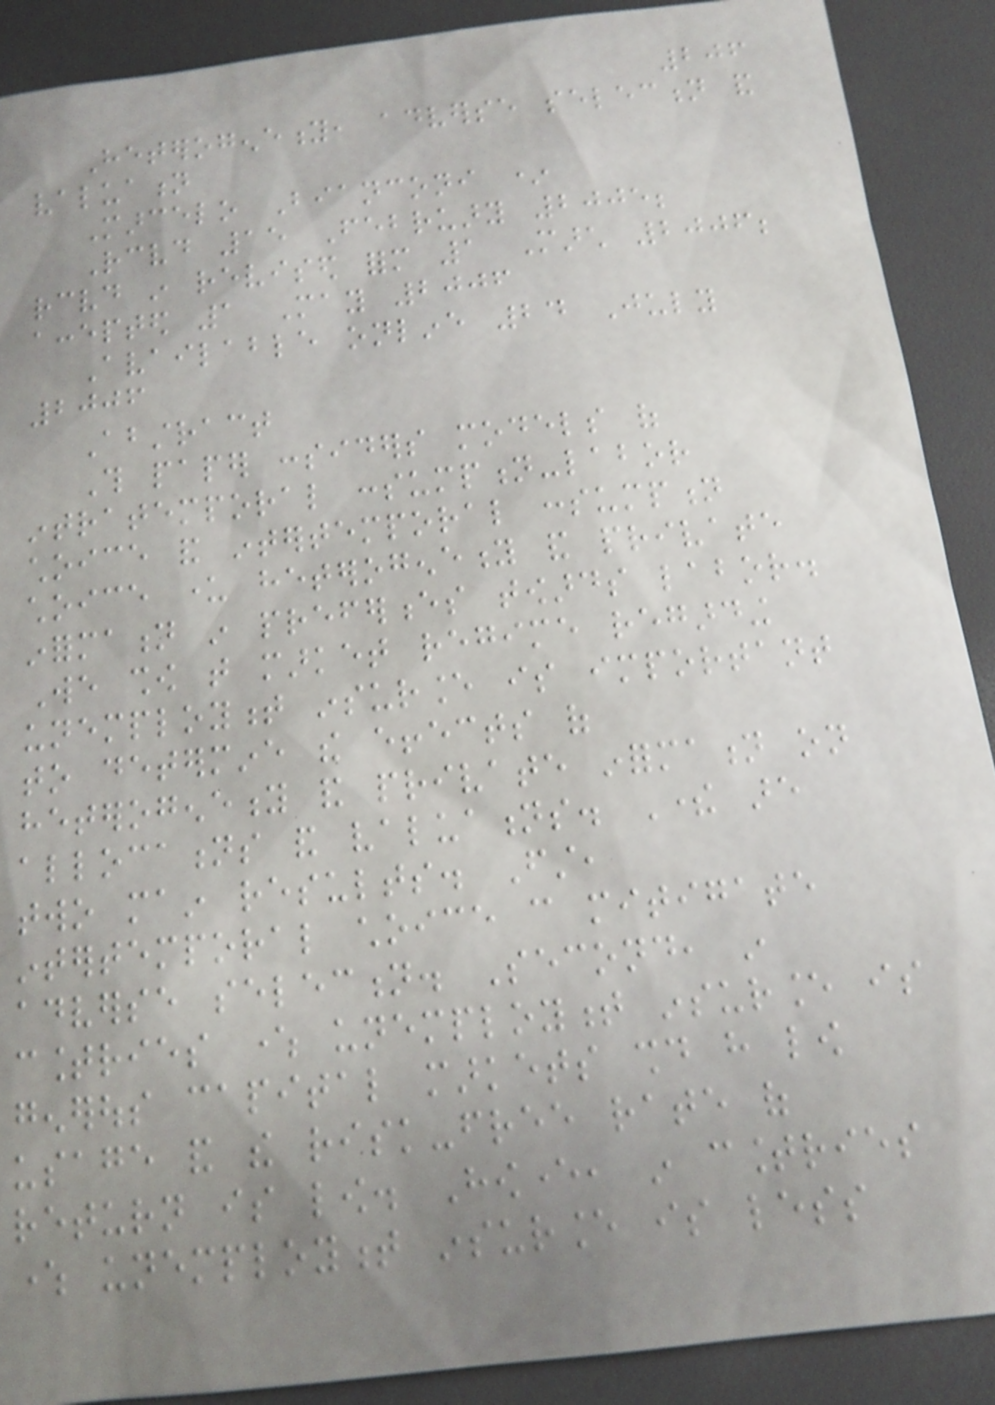206
Heterogeneity, adverse selection and
valuation
Marcelo Bianconi *
Received 15 February 2005;
received in revised form 1 March 2006;
accepted 1 May 2006
Available online 24 July
2006
Abstract
This paper considers models of
intratemporal consumption-labor
choice and intertemporal consumption
choice under heterogeneity and private
information in preferences towards labor.
We show that market regime regarding
unemployment insurance is important
to determine the effects of
heterogeneity and private information on
allocations and valuations. There are
two main results. First,
intertemporal choice can mitigate
adverse selection. Second, in
countries where unemployment insurance is
generous capital markets should have low
usage and the risk-free rate of
return is low. However, in countries
where unemployment insurance is less
